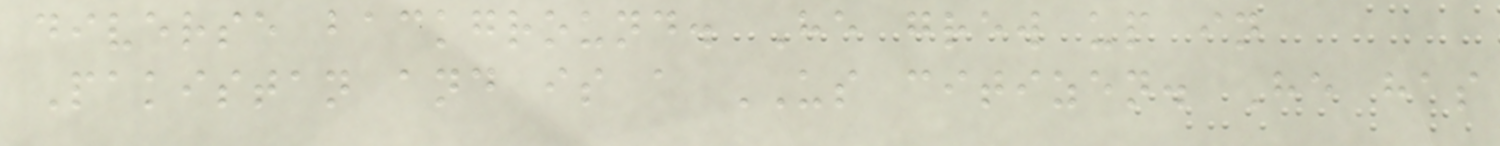diverse background. He grew up in
Pakistan and is a US citizen. He has
